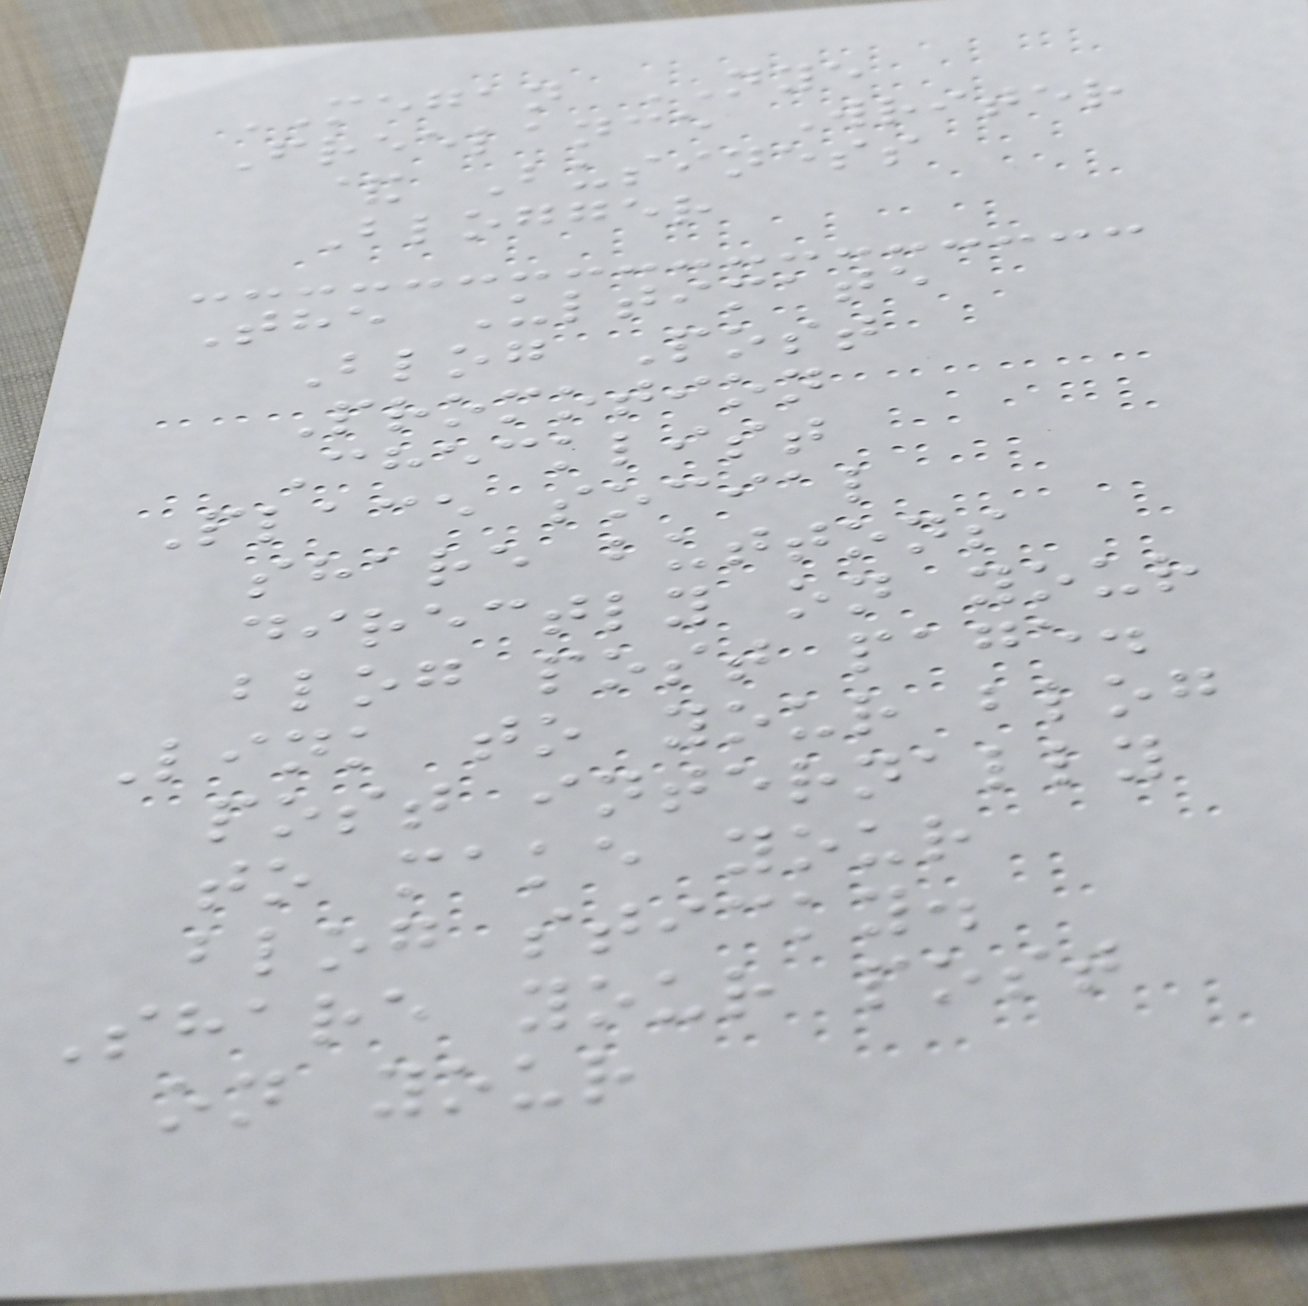MEGAN NYE
Freelance Writer
& Business
Blogger
The Ultimate
Blog Post
Promotion
Checklist
Place social
share buttons
directly on your
blog post page.
Link to your blog
post internally
to make your
blog sticky.
Share your post
on your
